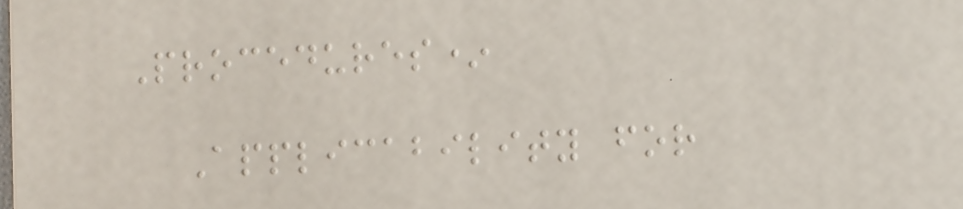Procedures*
Applicability for
